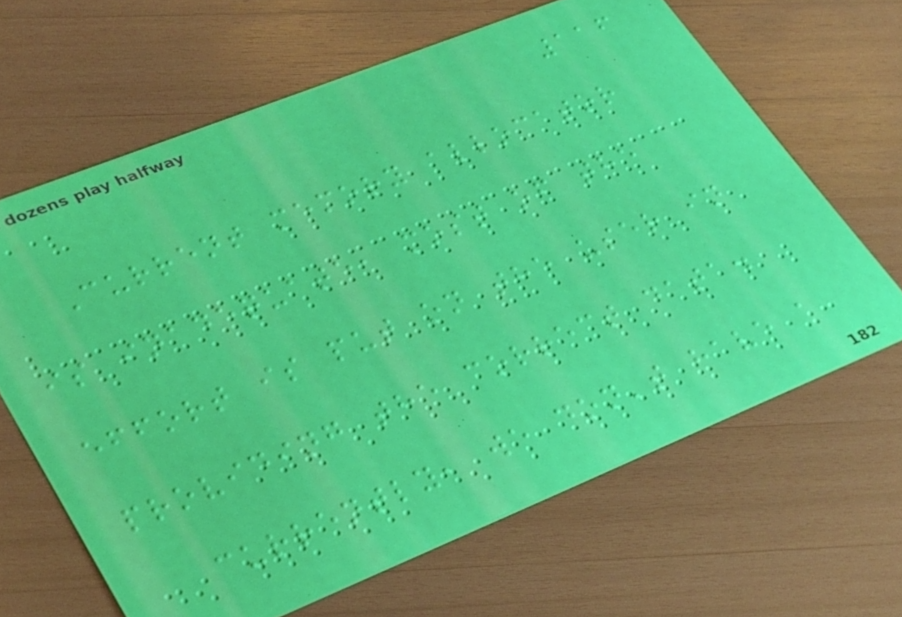116
Current memory allocator
is inadequate, most of the
effort is put on the user in
providing the correct data.
currently, we don't have a
